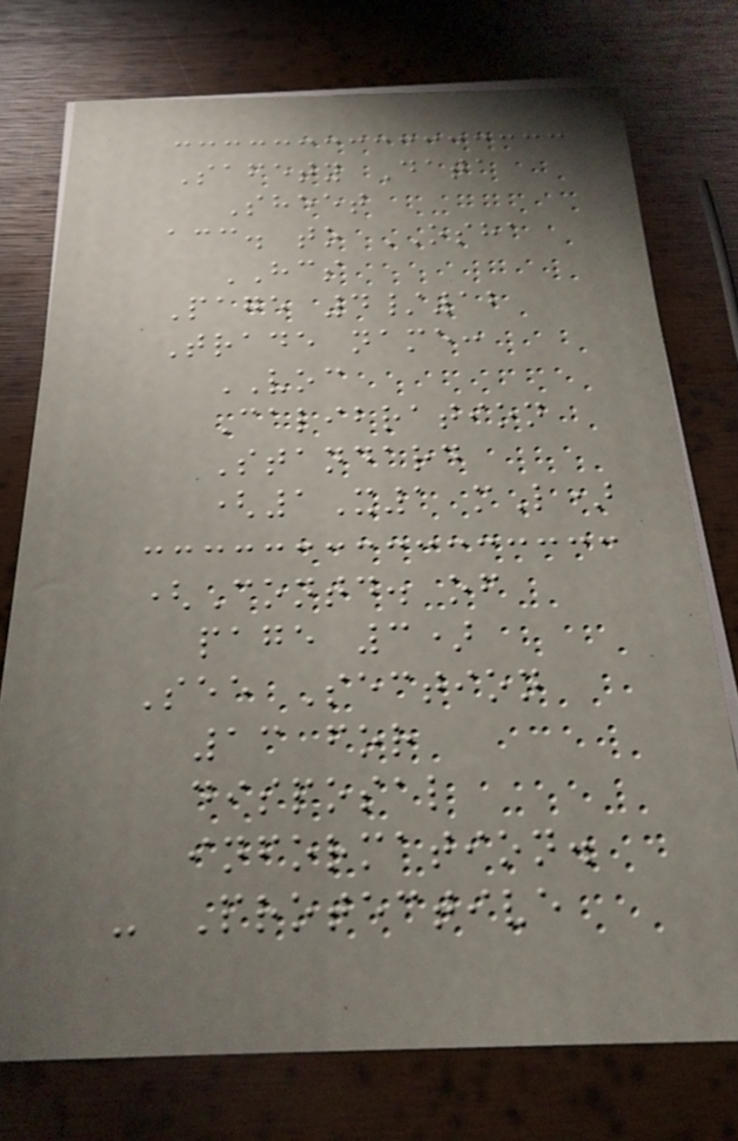Safety Data
Sheet
acc. to OSHA
HCS
Page 4/12
Trade name:
VOC
Calibration
Standard
(1X1 mL)
(Contd. of
page 3)
See Section
13 for
disposal
information.
- Protective
